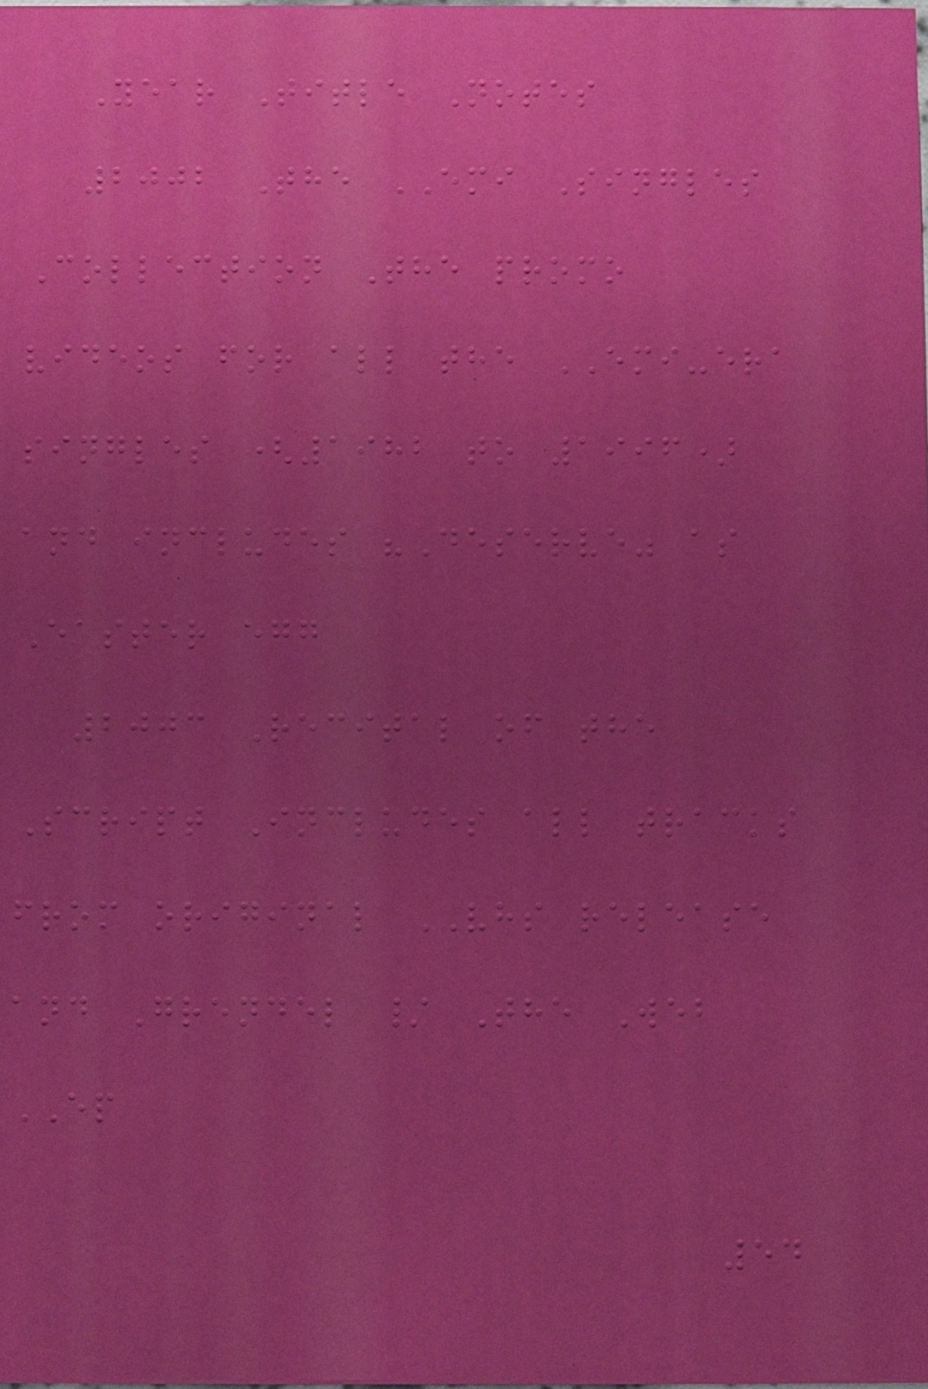Year Title Notes
2002 The EMI Singles
Collection The promo
videos for all the EMI-era
singles (1982 to 1996)
and includes "Deserve" as
Easter egg
2003 Recital of the
Script Includes all tracks
from original VHS release
and Grendel / The Web
EP
54
